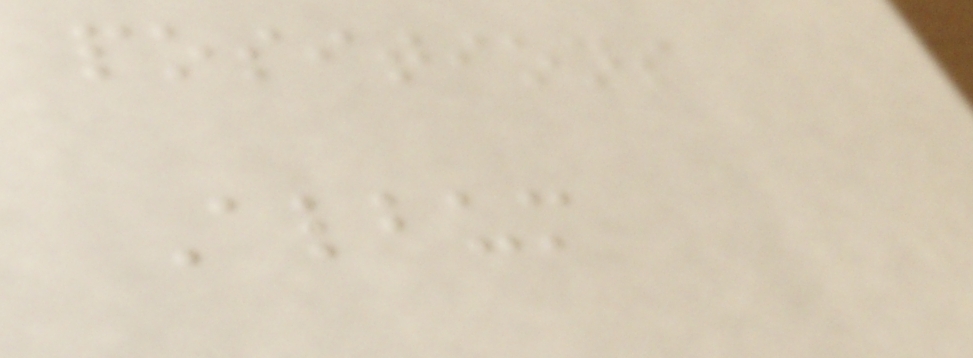positions
Album
